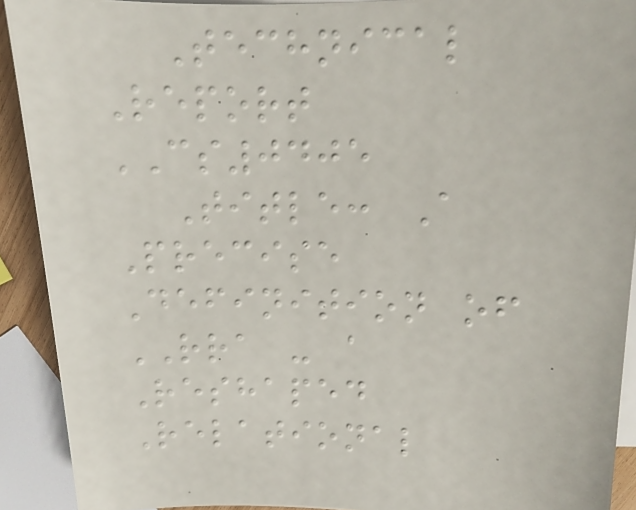Technical
Report
CS0405
Title: A
Precise
Definition of
RRA - a
Reshaped
Relational
